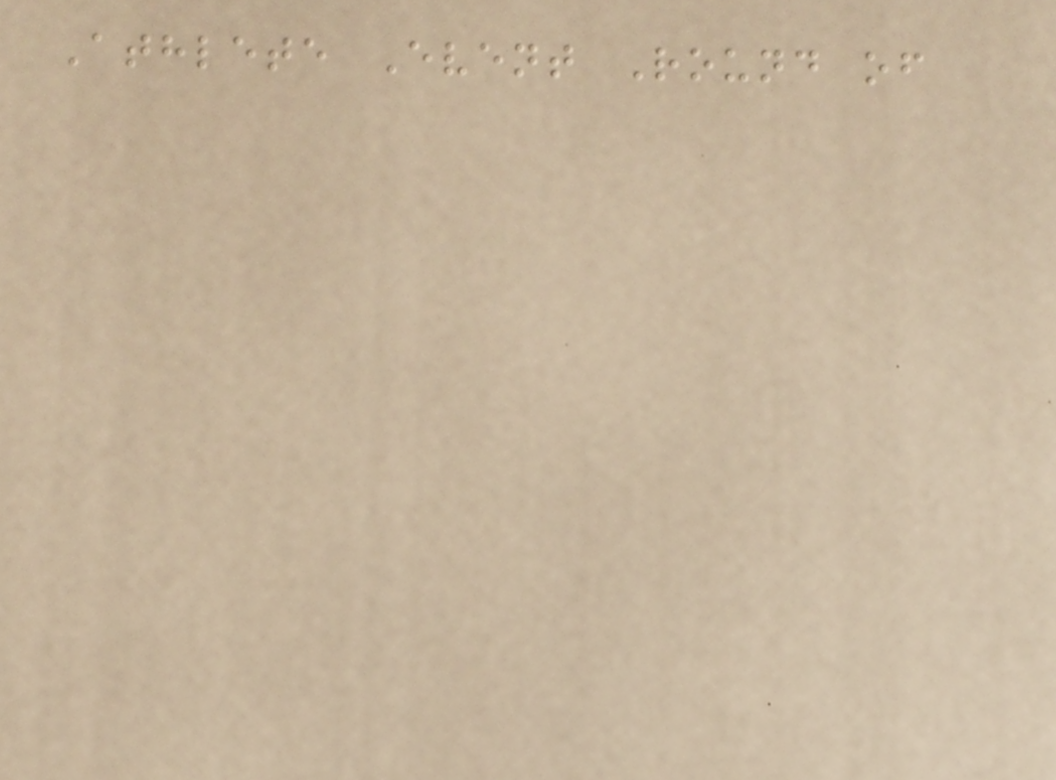Athlete Event Round of
